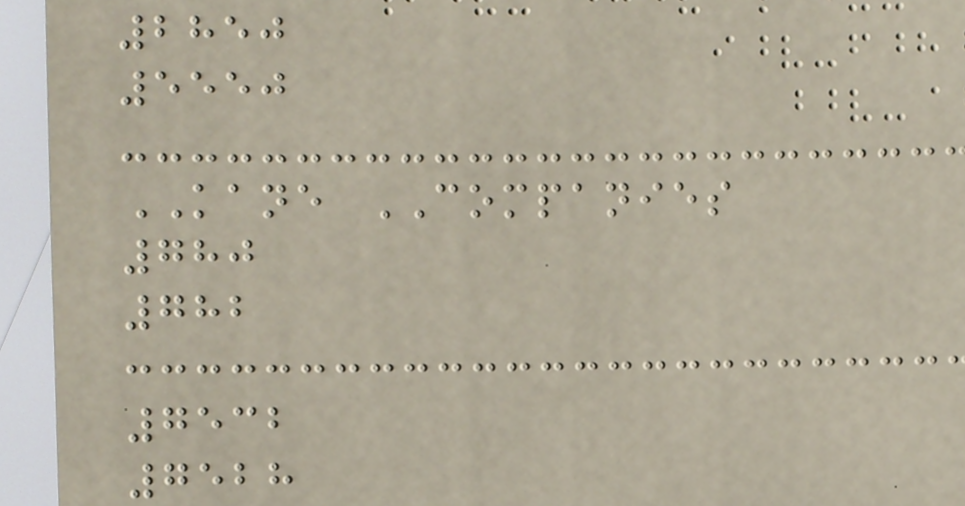2850
5550
KANE COMPANIES
780
782
7532
7528
